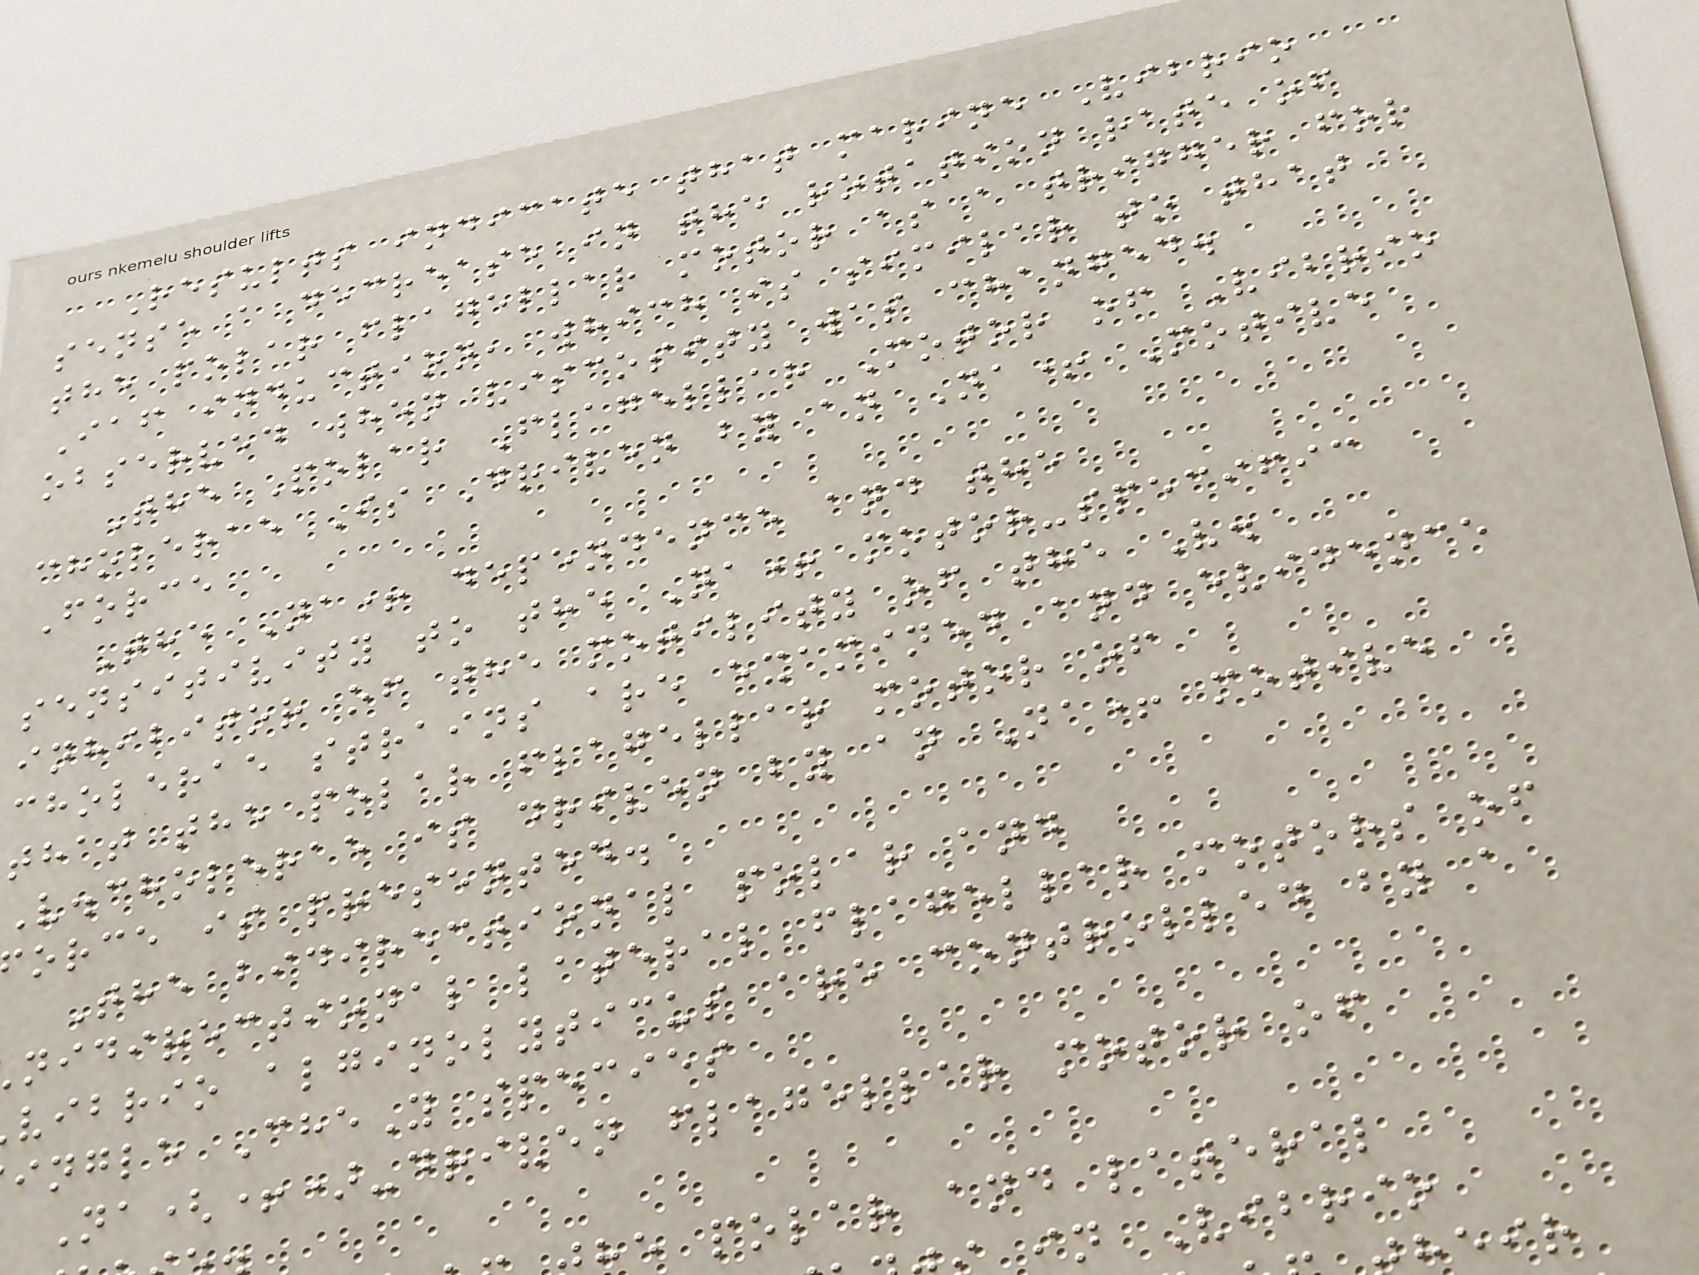Results indicate that marine Vibrio
sense a decrease in the rotation rate of
the polar flagellar motor as a trigger for
Iaf induction, which is similar to that
observed when viscosity was changed.
The Polar Flagellar Motor of Vibrio
cholerae Is Driven by an Na+ Motive
Force
The Na+ dependence and the
sensitivity to the Na+ motor-specific
inhibitor of the motility of the V.
cholerae strains are examined and evidence
that the polar flagellar motor of
V.cholerae is driven by an Na+ motive
orce is presented.
The bidirectional polar and
nidirectional lateral flagellar motors of
vibrio alginolyticus are controlled by a
ingle CheY species
Na(+)-driven flagellar motor of
e polar and lateral
in Vibrio
